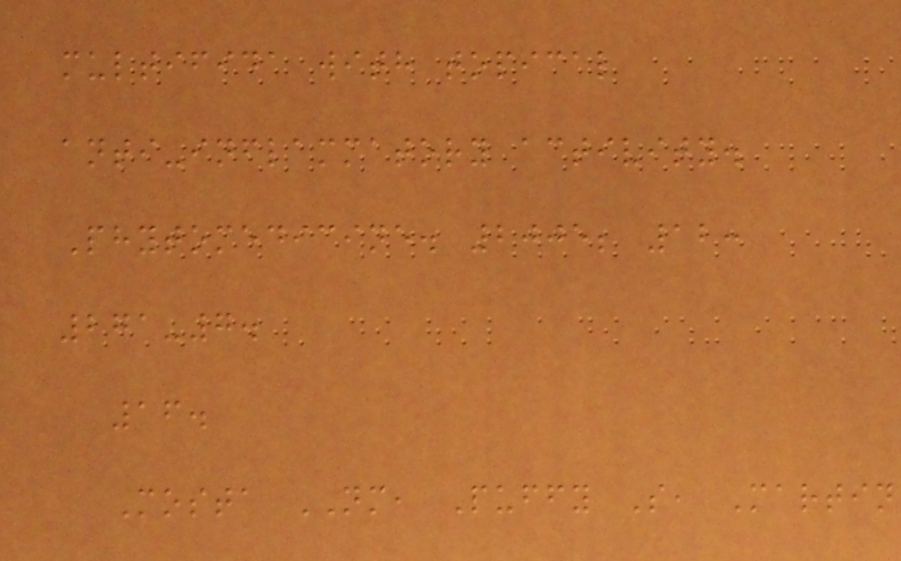multifida with topical
anti-inflammatory activity.
Phytomedicine. 2005; 12:
271-7.
16.
Mosta NM, Puffy S, Martin
